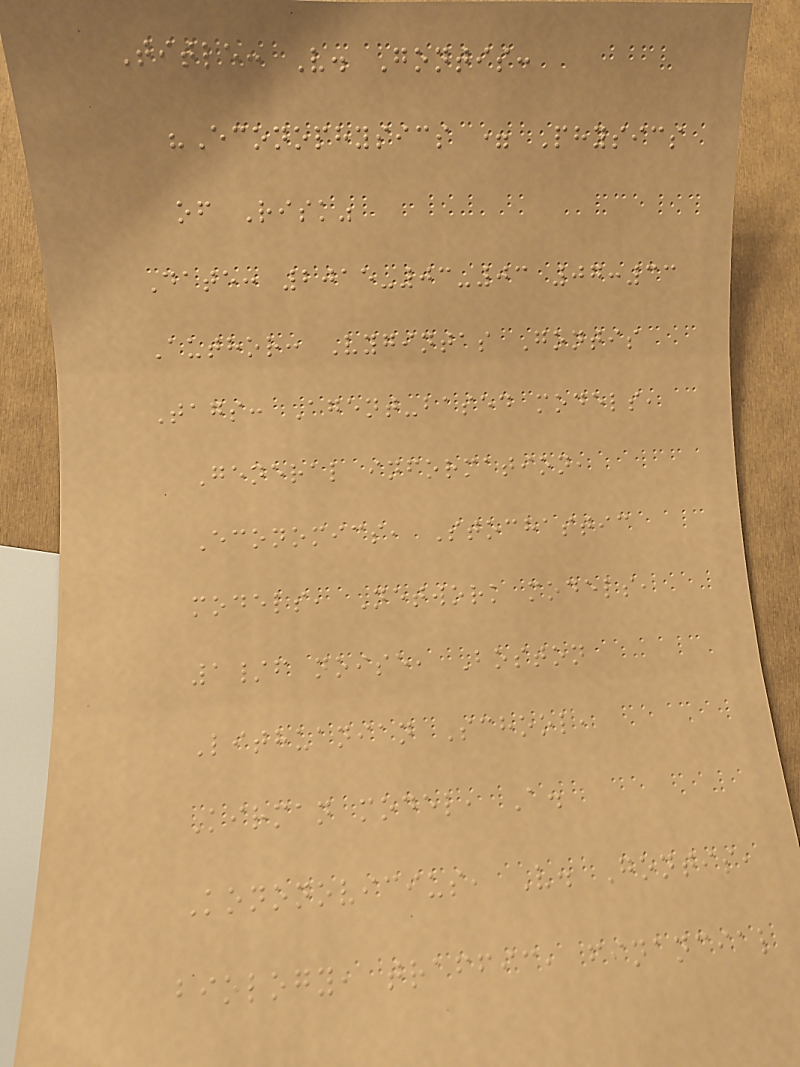Title: V. Gontis:
"Econophysics = Physics
of Risk"
Date: 2015-03-03 07:33
Author: Vygintas Gontis
Tags: Agent-based models,
General information,
Economics, Stochastic
models, Network models,
1/f noise, Boston
Lithuanian School,
Kirman model, A.
Kononovicius, V. Gontis,
biology, traffic, financial
